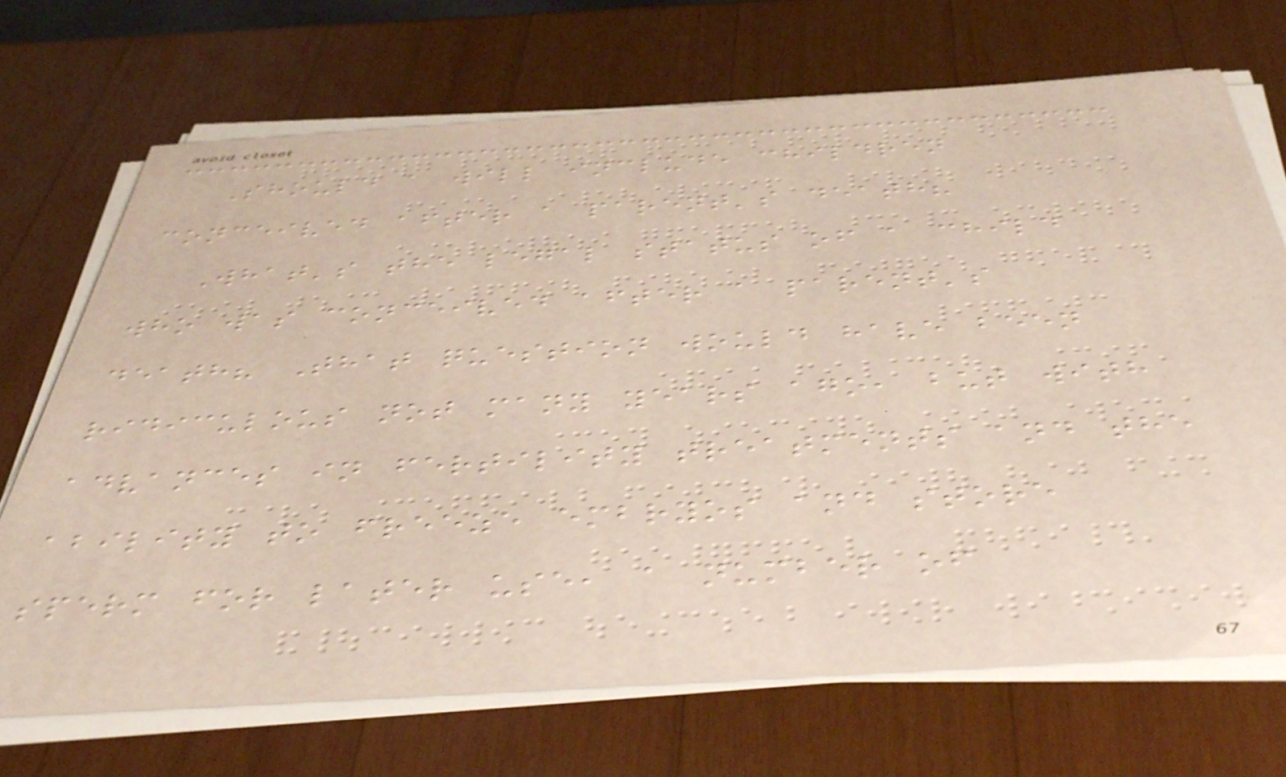Should a will include children
conceived after a parent's death?
What's the legal status of a child
who was conceived after a parent's
death? That question would have been
ridiculous not many years ago, but with
advances in fertility treatments and the
ability to freeze embryos and store
sperm for later use, a number of
